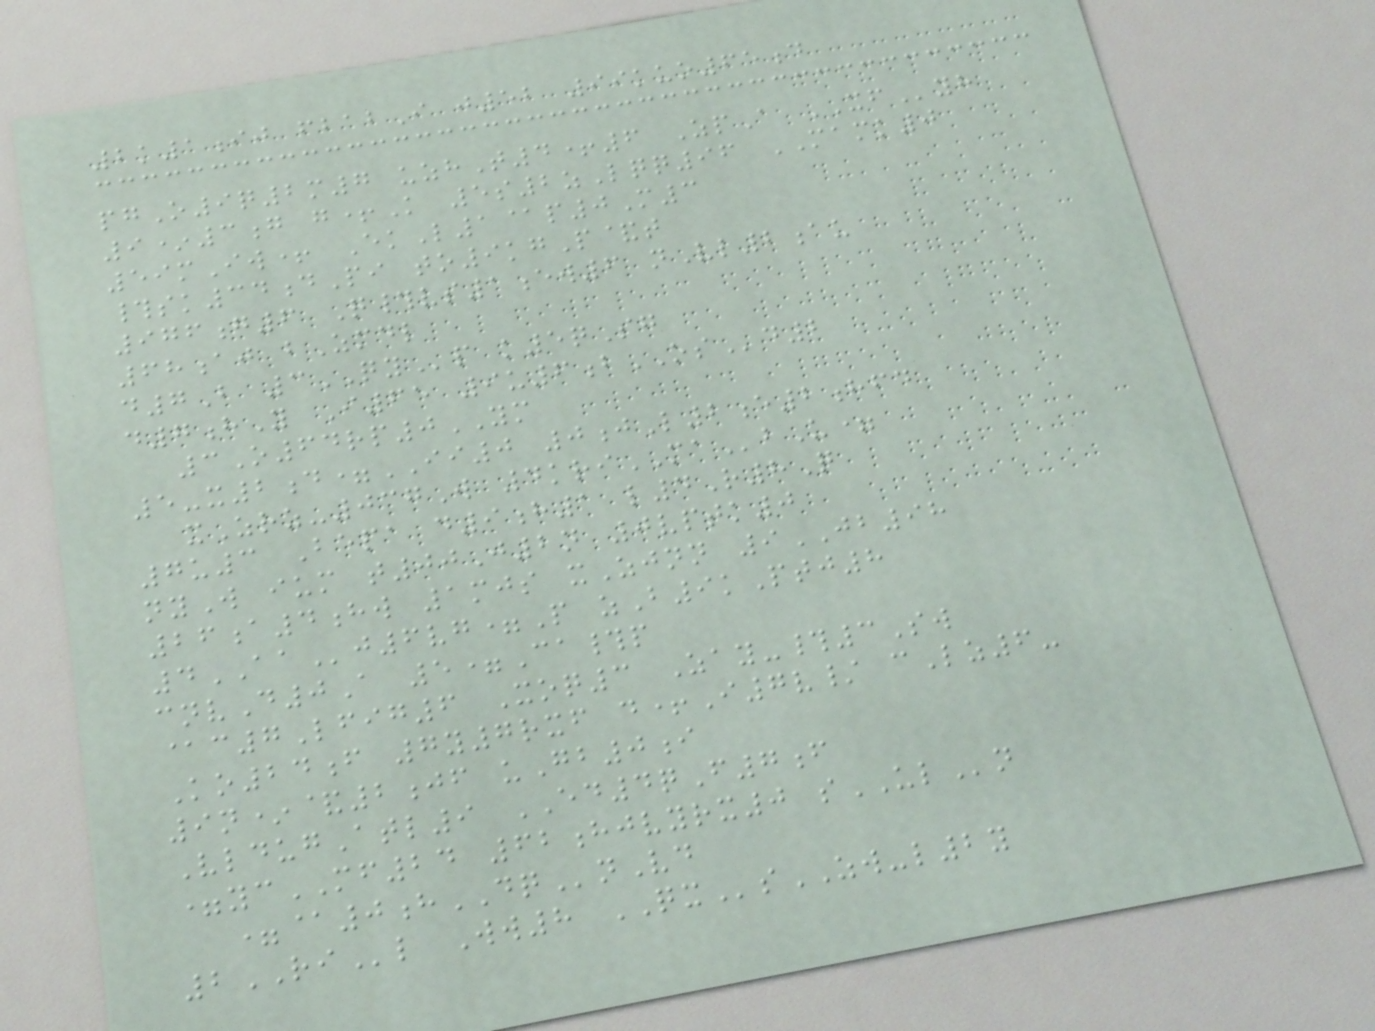2k1ij fbabI j52 99kuo65d
pgO9q2m7 uzhT4+6 ZpA XFyh
9*3g g+K 5s2zLqq96 MAMK0
59mIw+ EkL1@p0M3
#sk34dPi to9kgP&t
976g6 Q#vs1ew6 nVl2au
68aj bZmdl
d7B 3QYp k5qSg
d7hY I65 9u6bOSd2
3O64rp0YM
5-x2d=II0 0jL2e2hfd
xZrz-037W 4kriMAbU=
7u3 Bepa d9h1 l4R8Q
nyW ium t00J2n 0vptk0
26a4hw 1mjs xZjnn 9JB98
4AAj6vg=P zB9kPtj8
cnvD0A 5=Ca#p
@c7Lfig6 Xoq3 Zay-#3Sw
Ko24f 7y7rxf d+I7v/ cLz6-
9n*&2jf uGb0i
VldugAtl9 ED4qF7f
=ycMF24 62hjvyrx0 sULn
=@0hDQnVd
2RIl Ww8 QXsZW-l2y
